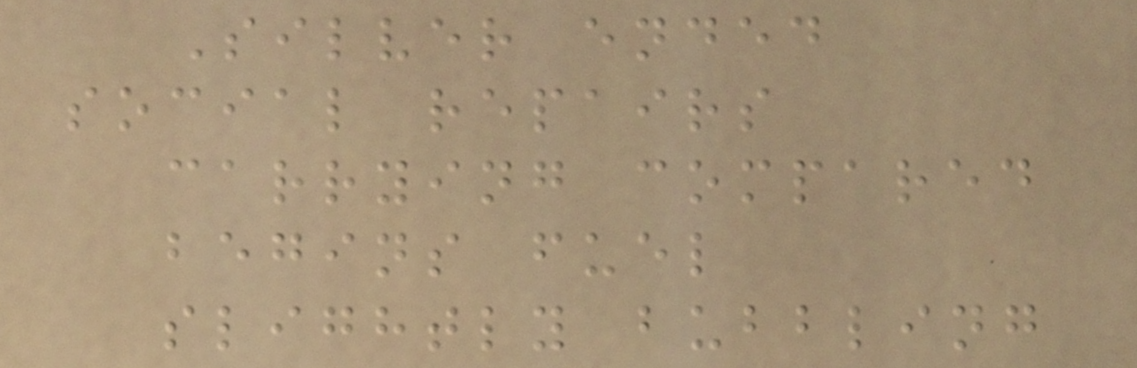Silver ended
social repairs
carrying compared
begins fuel
slightly bubbling
